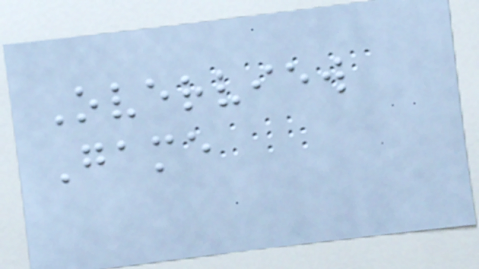Overview
Game
